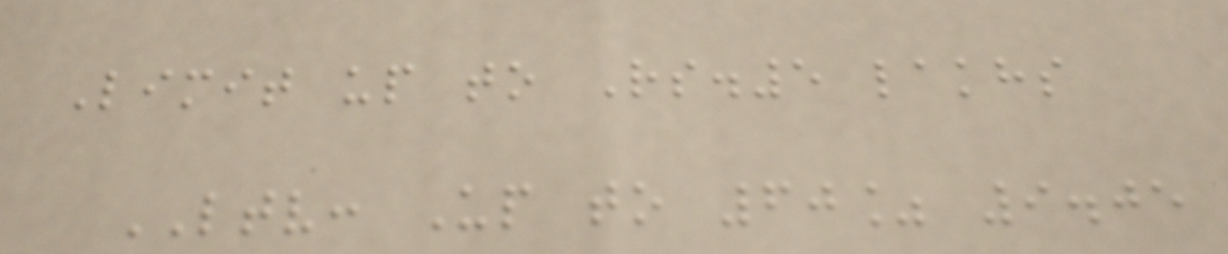Limit up to Rs.5 lakhs
LTV: Up to 60% 9.05
